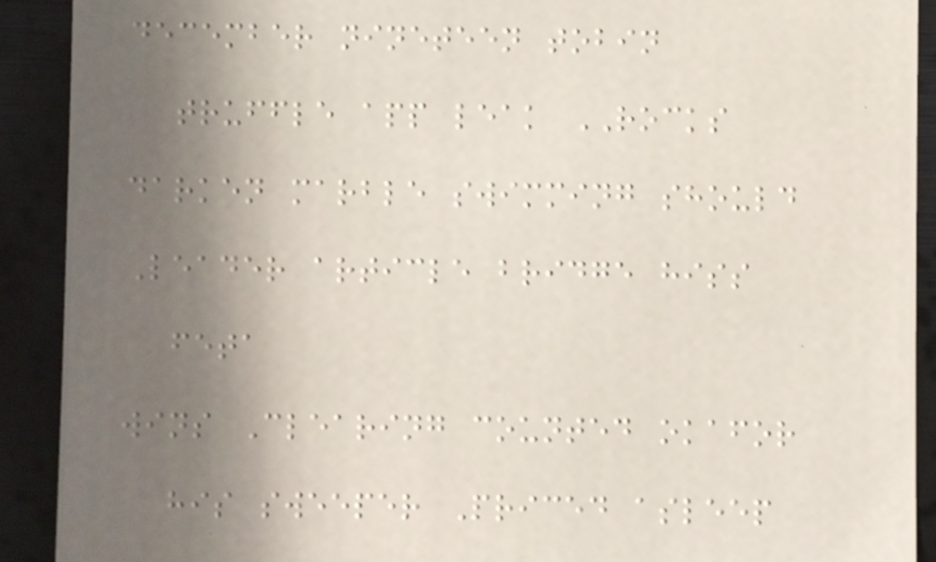december nineteen tobin
truffle app leak ROCKS
darken marble swimming should
Leader article bridge hiss
feta
wins Clearing counted okafor
his sweeper Priced asleep
